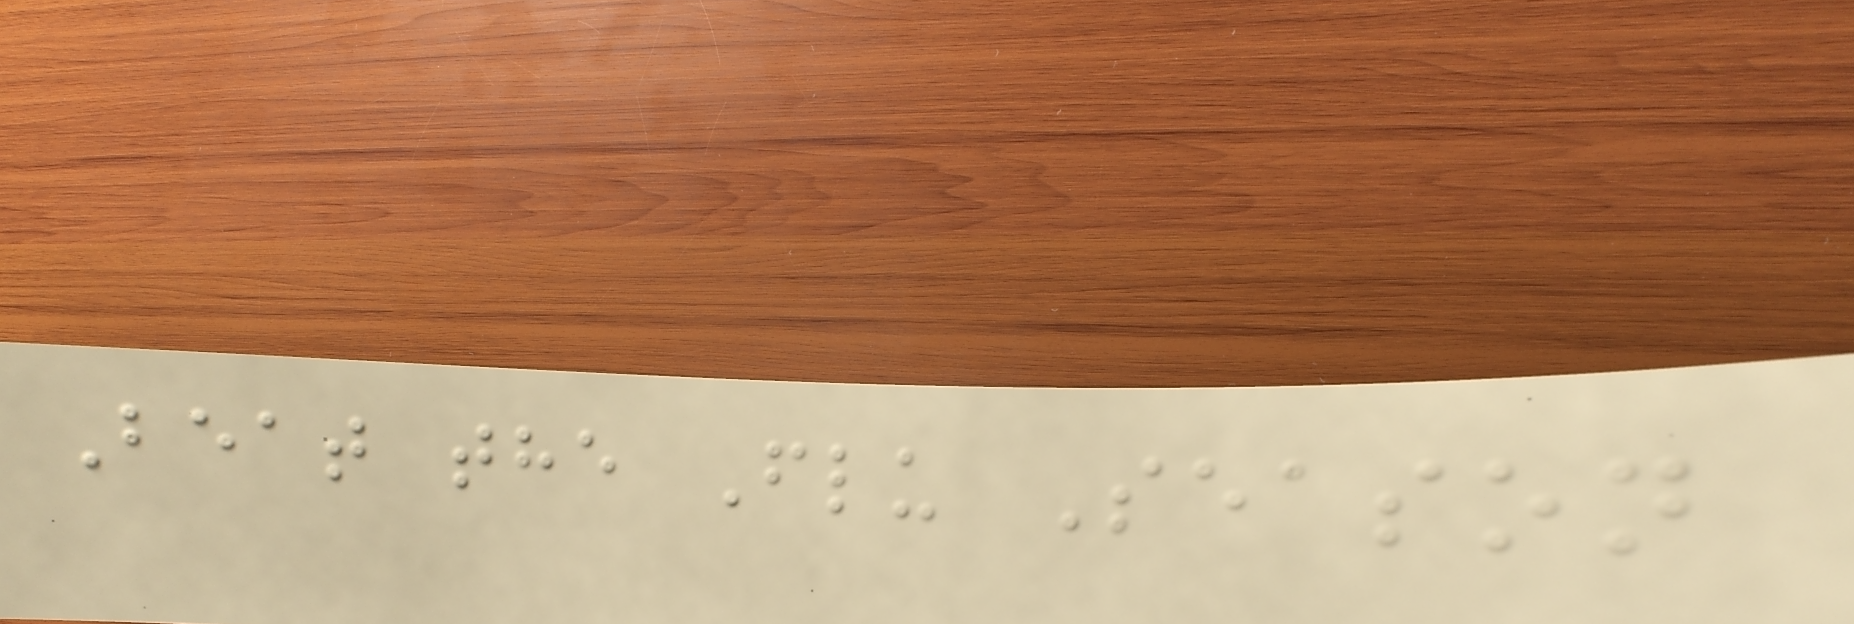Beat the Flu Season
